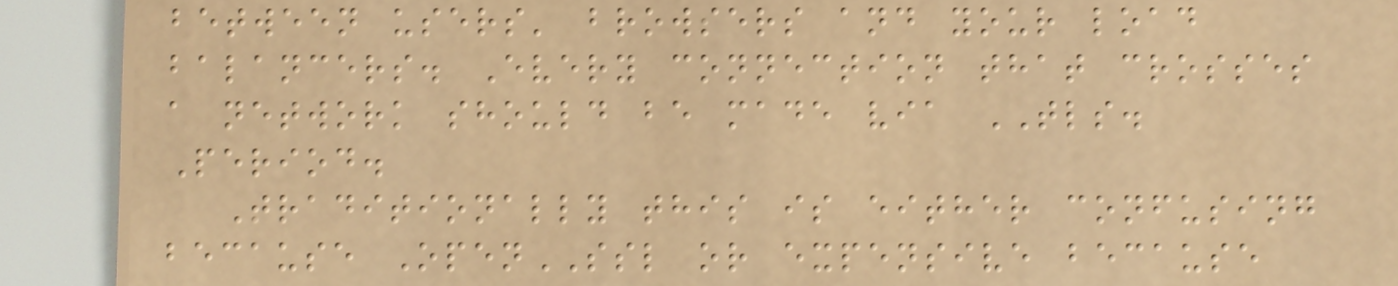between users' browsers and your load
balancers. Every connection that crosses
a network should be made via TLS.
Period.
Traditionally this is either confusing
because OpenSSL or expensive because
